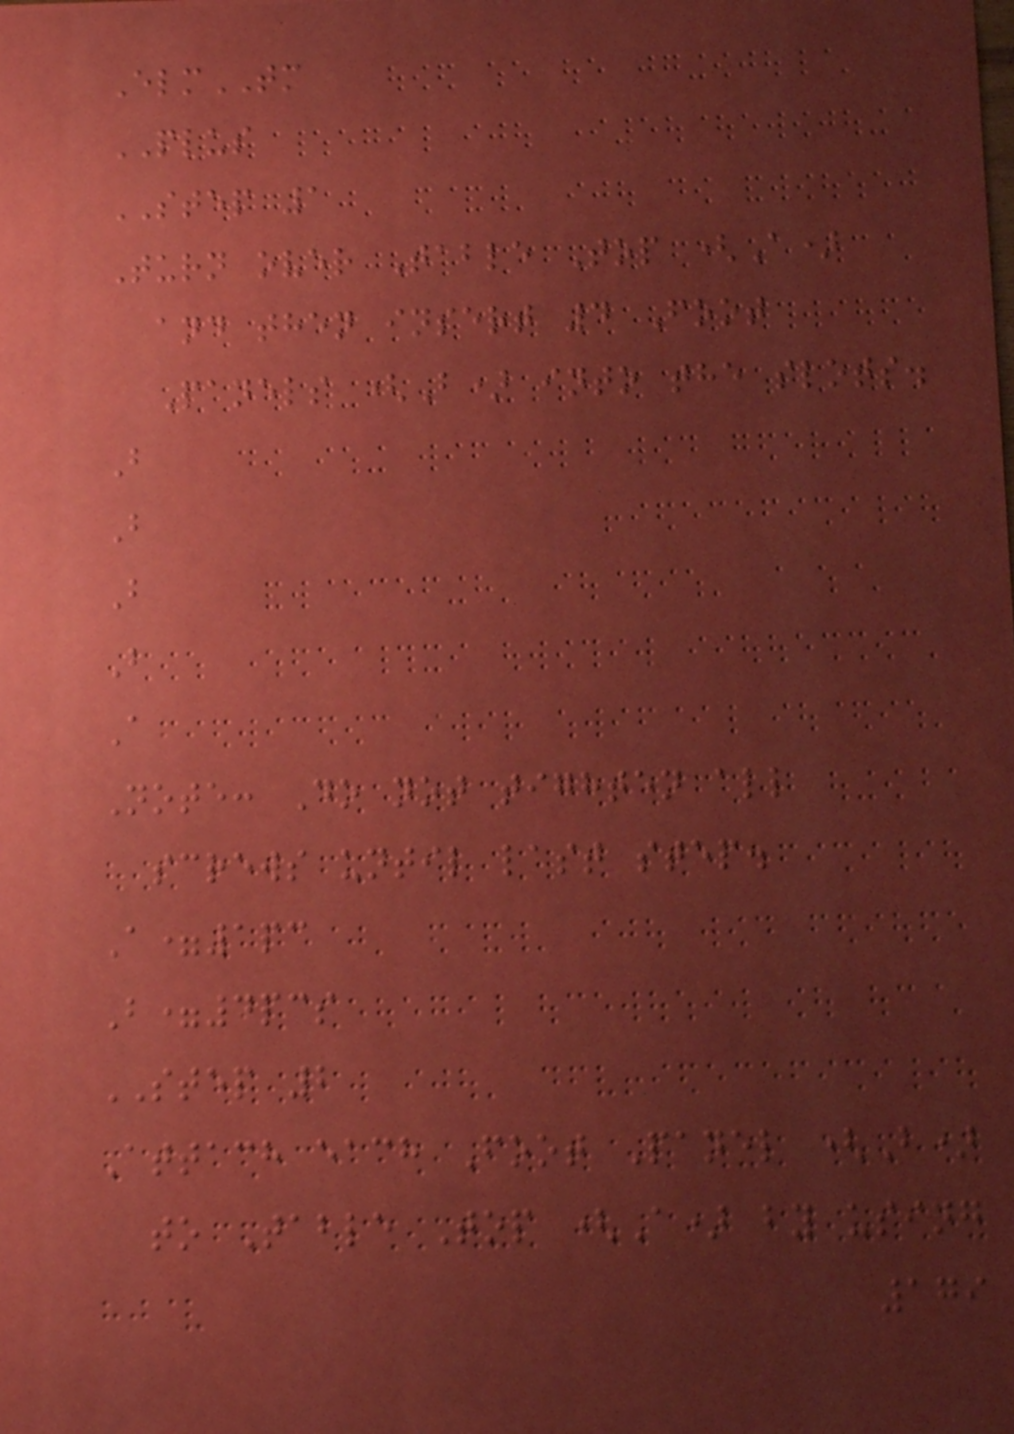ElmTM
PLUS
STEP 1
Turn over Table Top (A)
and then insert 4 Foot
Panels (B) into the slots.
B
B
B
B
A
Note: Do not tighten all
screws until last step.
A=1pc
B=4pcs
STEP 2
Attach each Foot Panel (B)
to Table Top (A) by using
179
